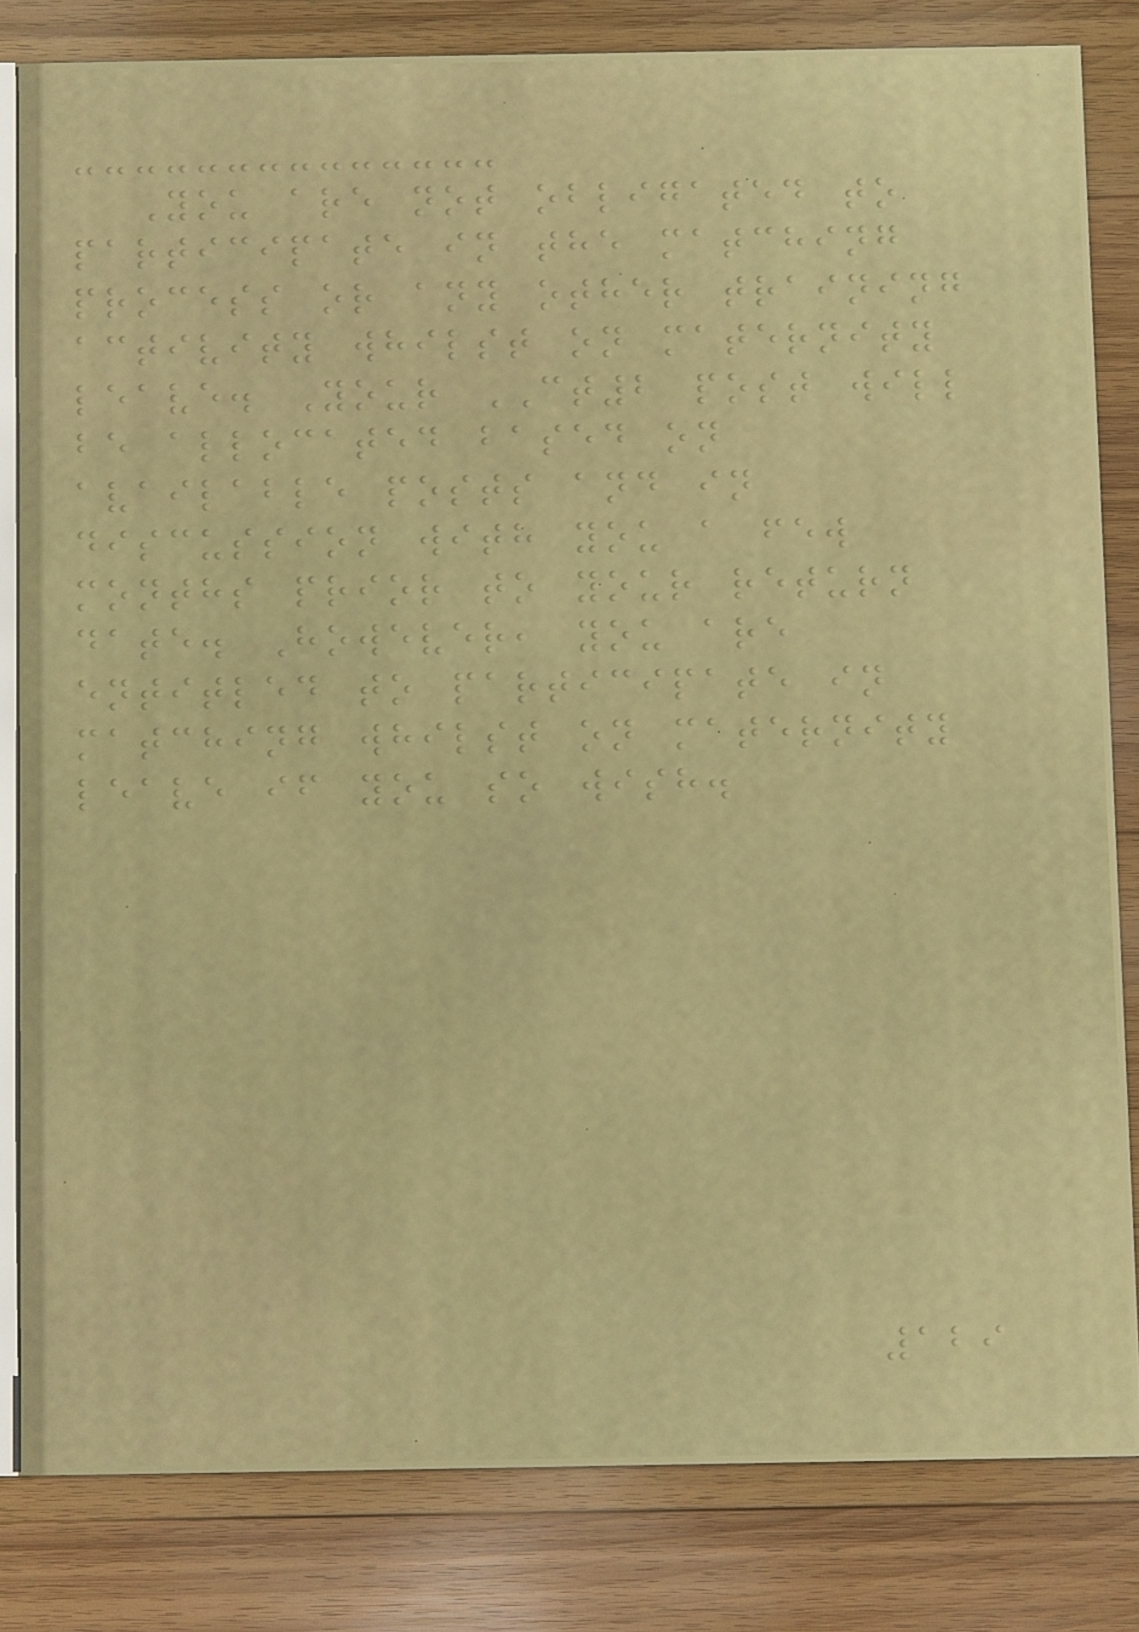You are not obligated to
participate in the matching
process or any other training
activity whilst on maternity
leave. Your CT2 post will
be allocated based on
available posts and in
discussion with you a few
months prior to your return
date. However, you are
entitled to participate in
matching whilst on maternity
leave if you so wish.
129
